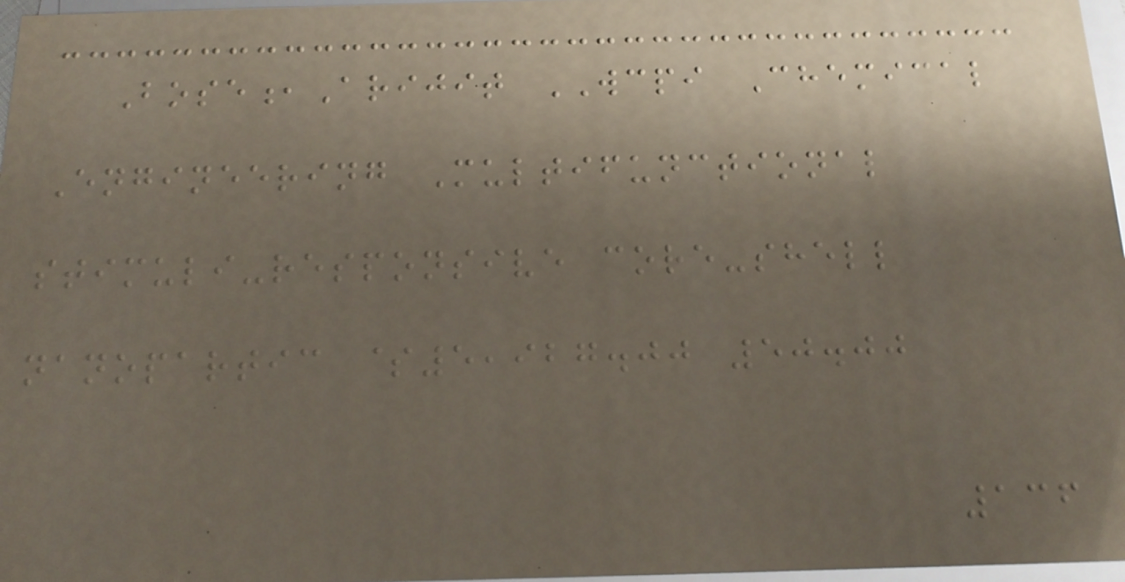Bose,Arijit WCPI Chemical
Engineering Multifunctional
stimuli-responsive core-shell
nanopartic $5,927.00 50.00
136
